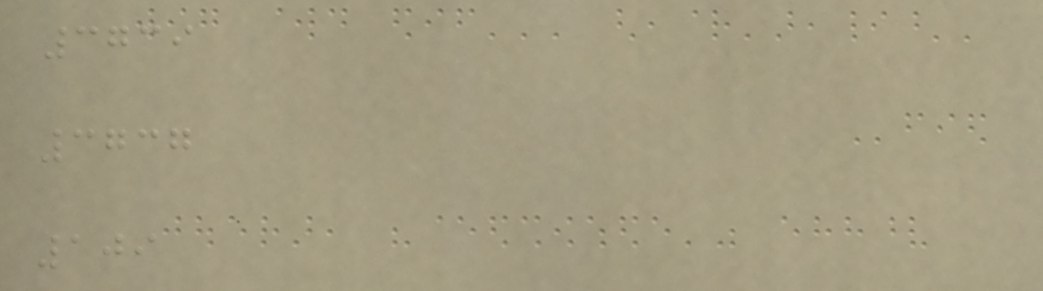3739
3737
109
